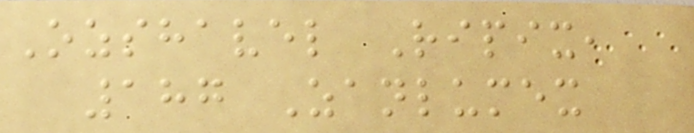Ozshavel Ripix,
187 Zanlumex
